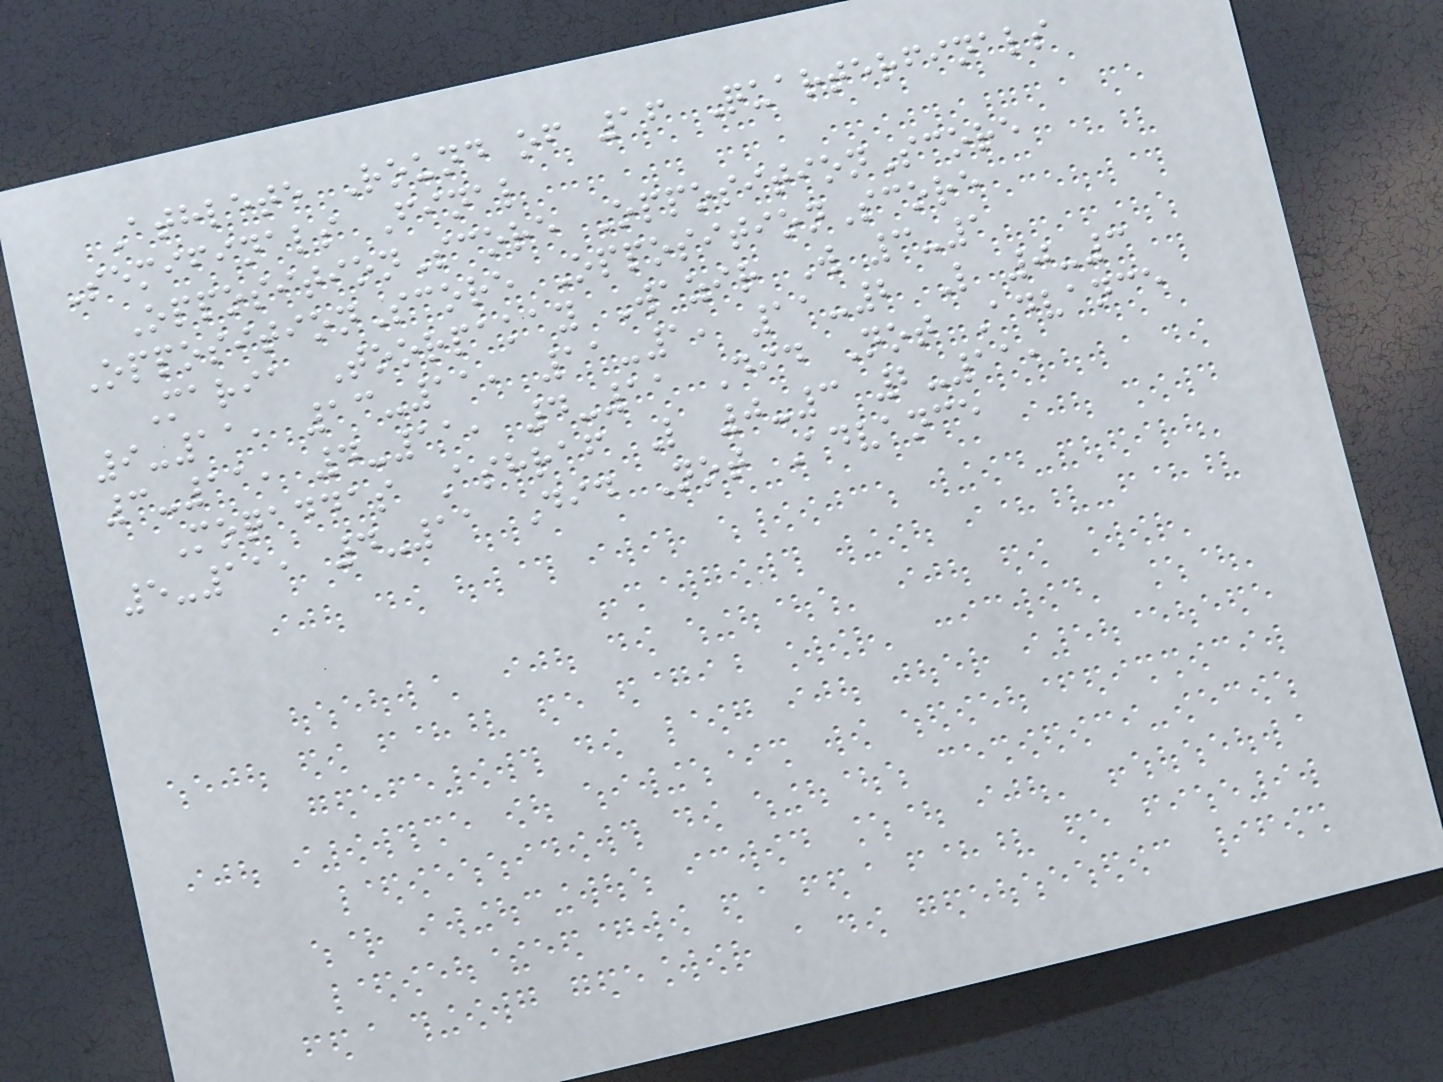Athlete Round of 16 Quarterfinals
Semifinals Final
OppositionScore OppositionScore
OppositionScore OppositionScore
Maria Toorpakay Wazir W 3-1
9-11, 13-11, 11-1, 11-2 L 0-3
3-11, 4-11, 4-11 Did Not Advance
Moqaddas Ashraf L 0-3 2-11,
5-11, 4-11 Did Not Advance
